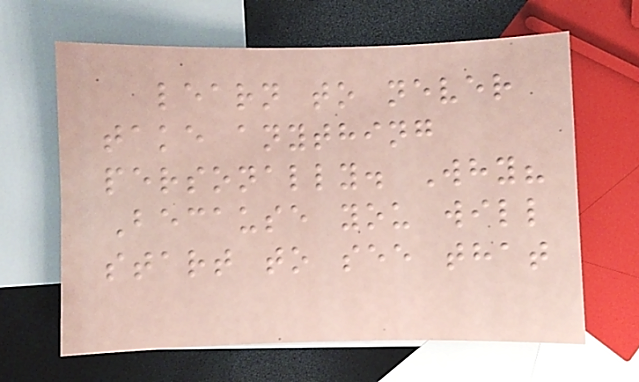learn to never
take anything
personally. Why?
Because you will
start to see that
